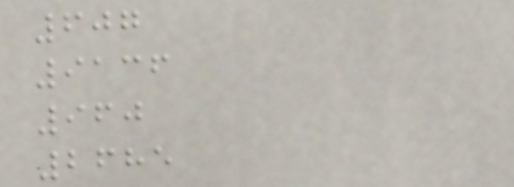607
9136
960
2685
